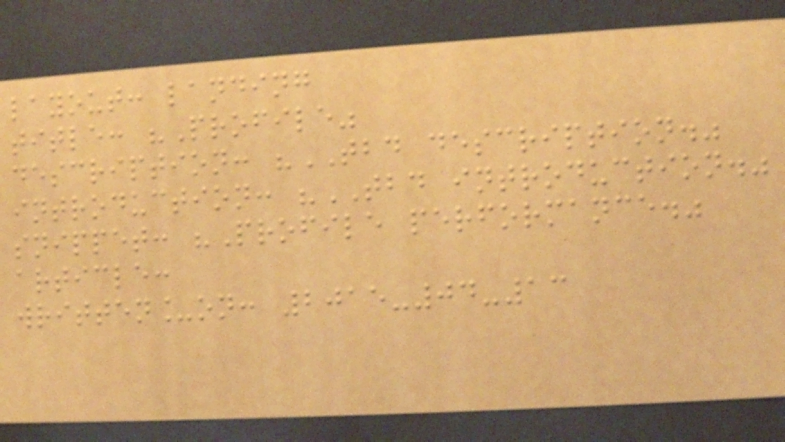layout: landing
title: "Profile"
description: "TBD description."
introduction: "TBD introduction."
snippet: "Profile performance."
article:
written_on: 2015-04-13
